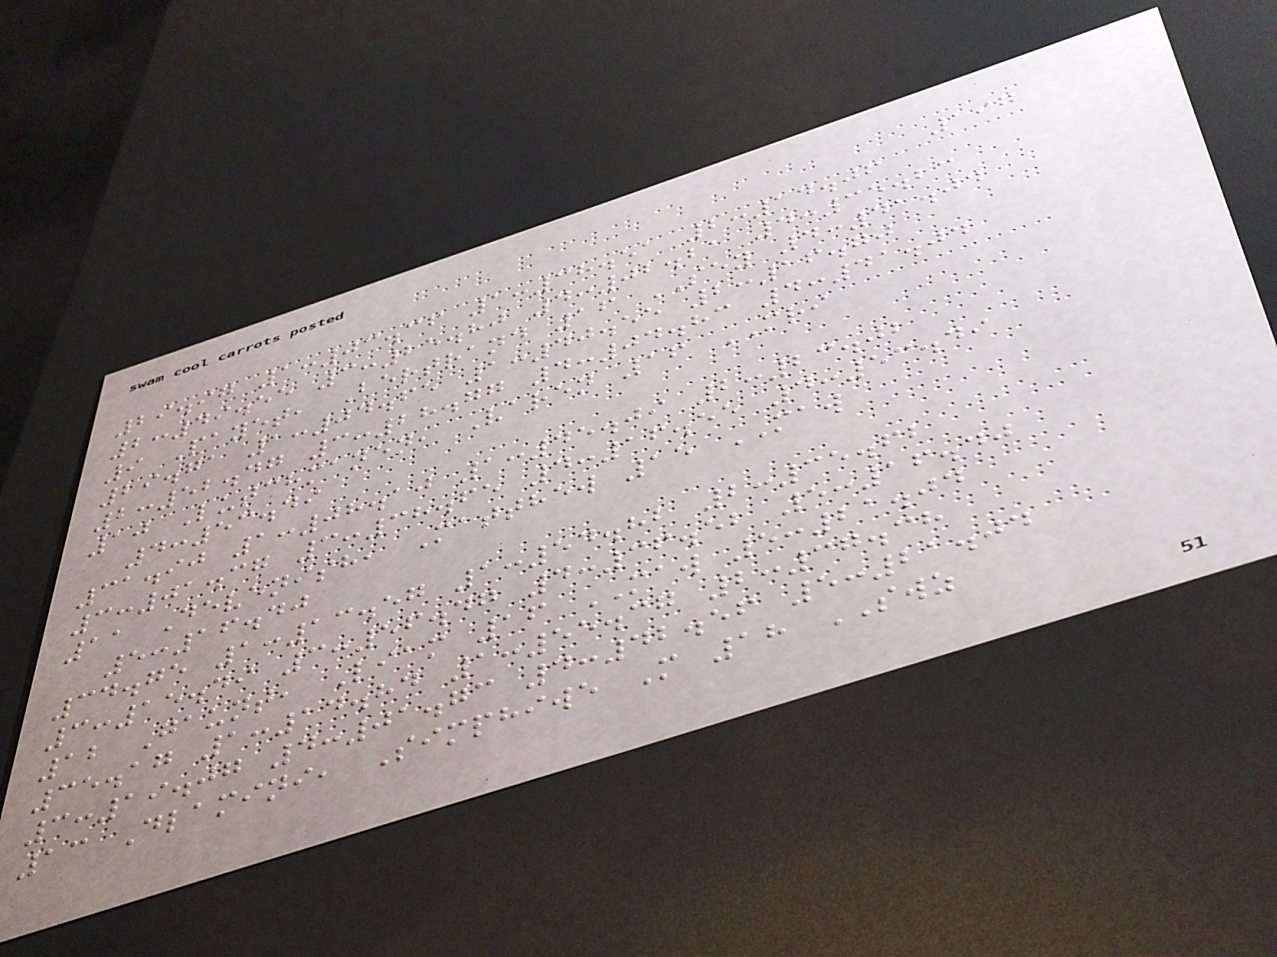197
29.97 1:03.36 1:38.51 2:14.06
2:49.55 3:25.80 4:02.21 4:35.23
9 Payet, Bertrand 16 SEY 4:41.04
29.71 1:04.65 1:40.55 2:16.70
2:52.47 3:28.77 4:04.83 4:41.04
10 Lutchmanen, Varen 16 MRI
4:53.49
31.90 1:08.10 1:45.09 2:23.02
3:01.37 3:38.65 4:16.55 4:53.49
11 Devenish, Matthew 15 MAW
5:16.40
34.75 1:13.57 1:54.82 2:35.62
3:15.49 3:56.47 4:36.52 5:16.40
12 Gaunt, Liam 16 MAW 5:21.04
35.17 1:14.84 1:55.37 2:37.38
3:19.07 4:01.73 4:42.56 5:21.04
13 Dlamini, Simphiwe M 18 SWZ
